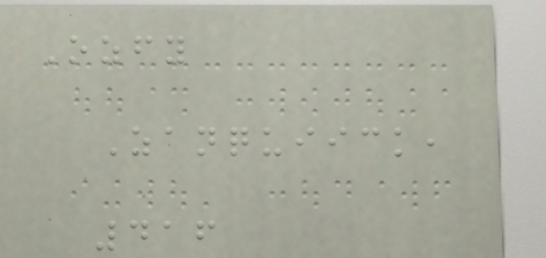Ozfy
Zanquiick,
416
